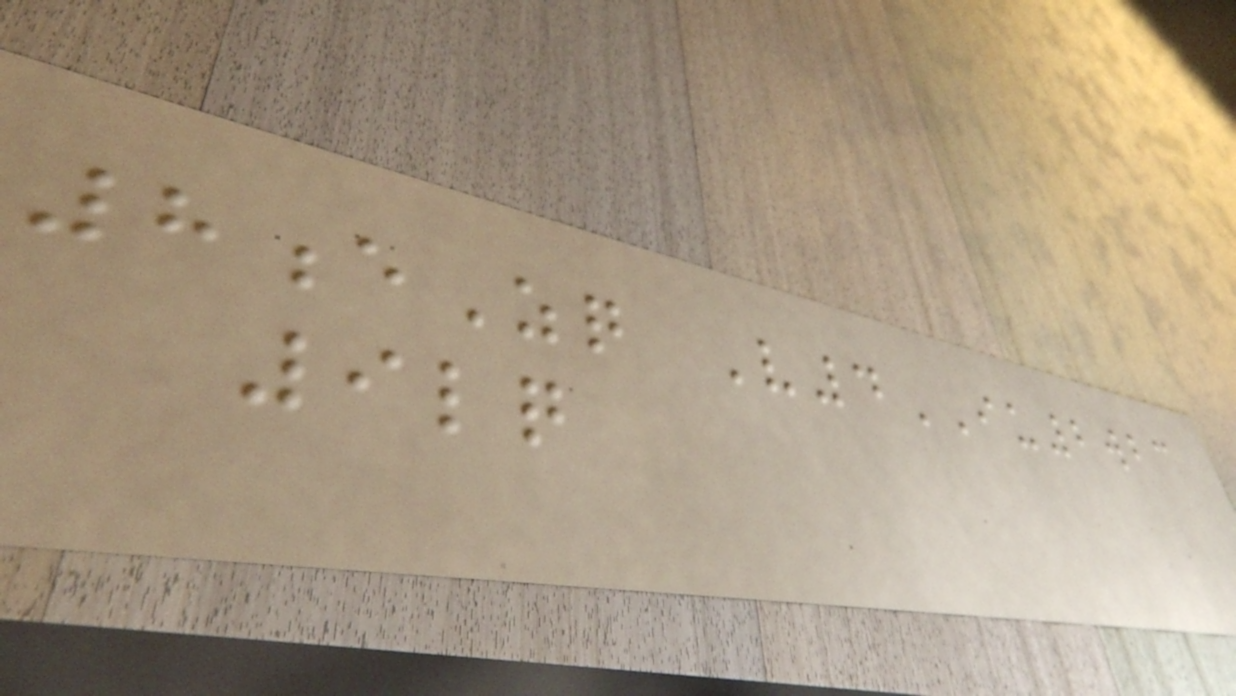8eZq V4IU2wbc
9lq
